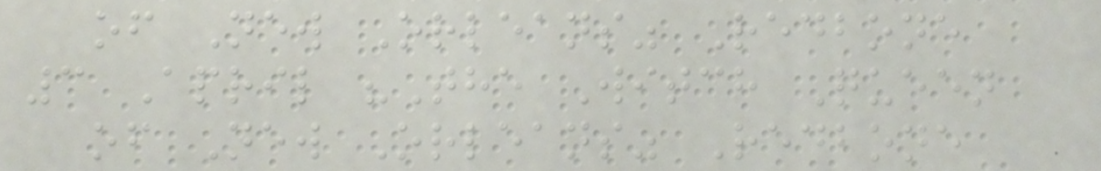of New Orleans" Redbone
3 April "The Witch Queen
of New Orleans" Redbone
